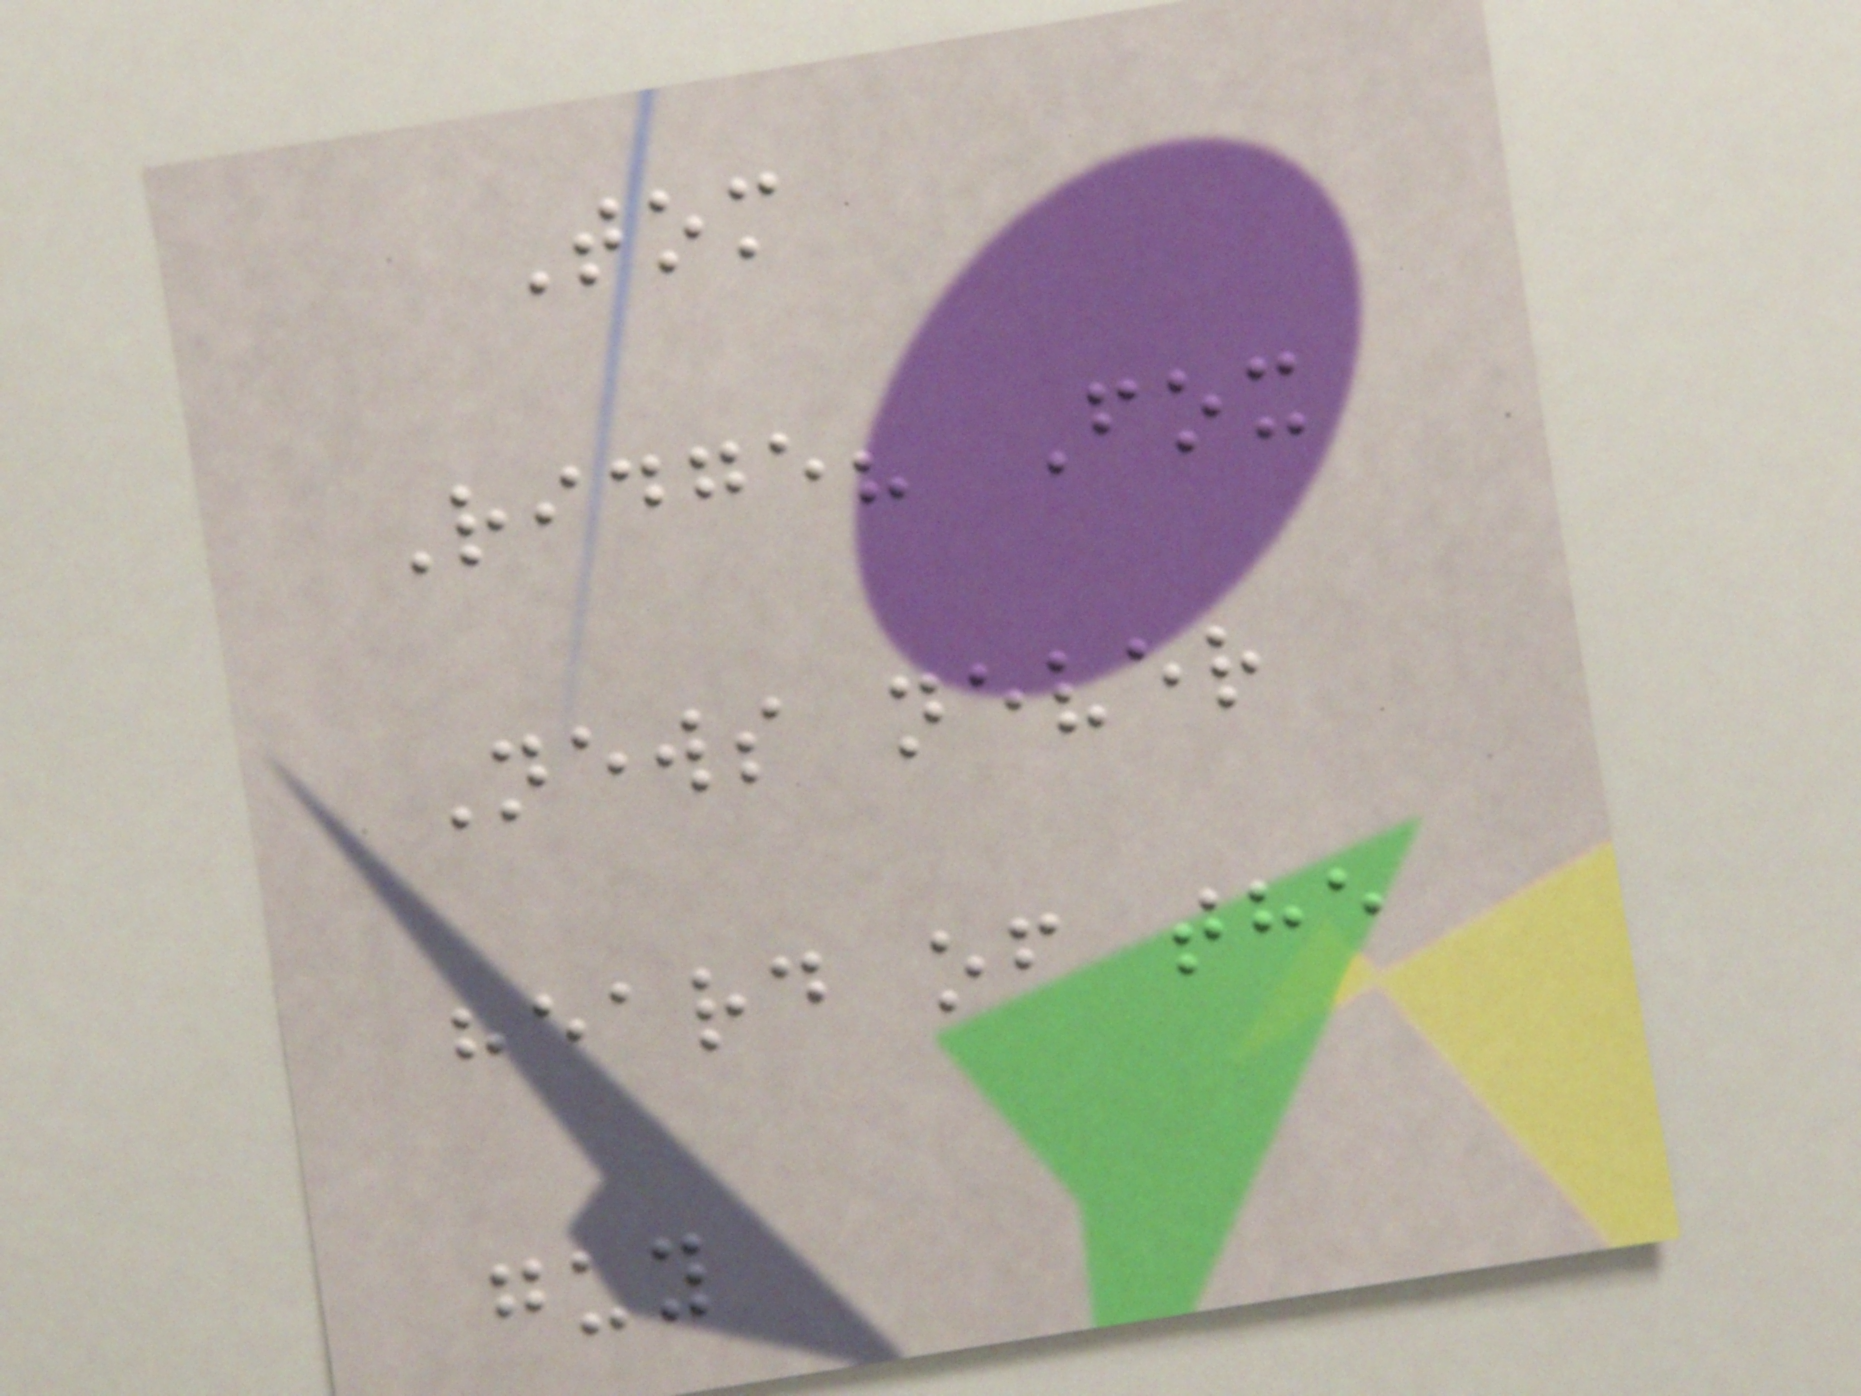Tom
Ridge? Fox
News never
heard of the
guy
